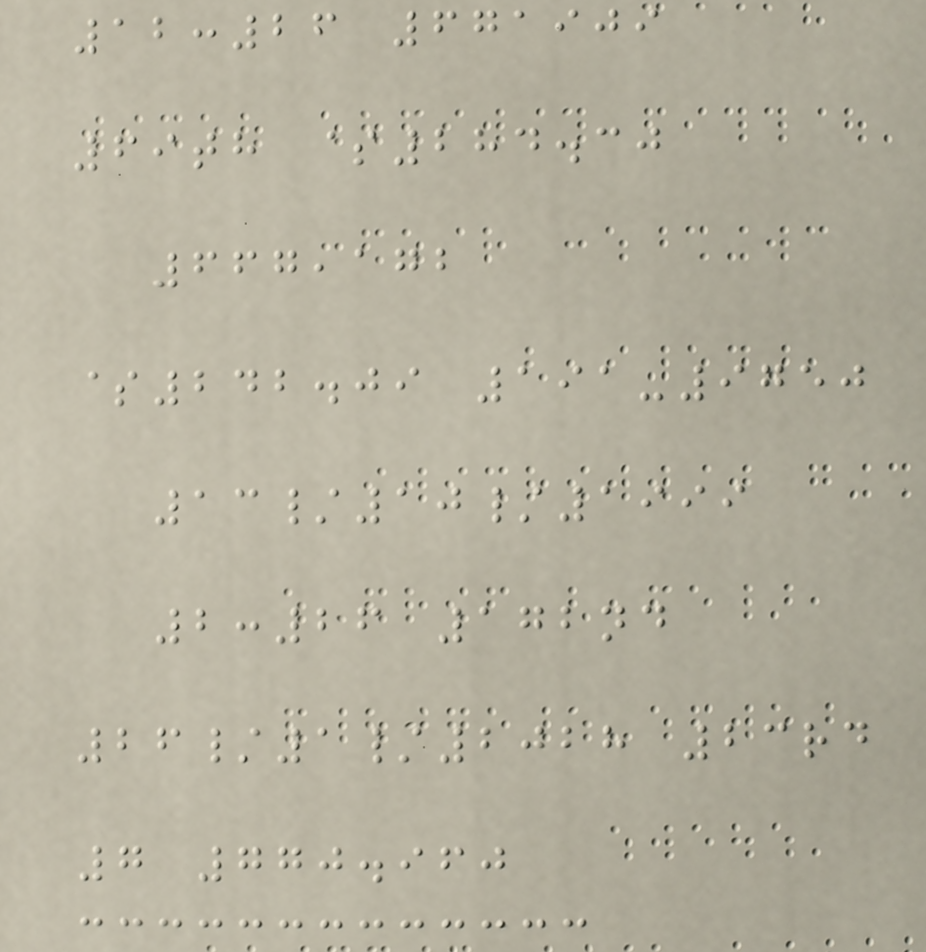12:26 671909
69th $284.30
667,172
$242.09 191-9750
13/10/1999
2:26 172nd
26/1/2028 23rd
7 770.960
